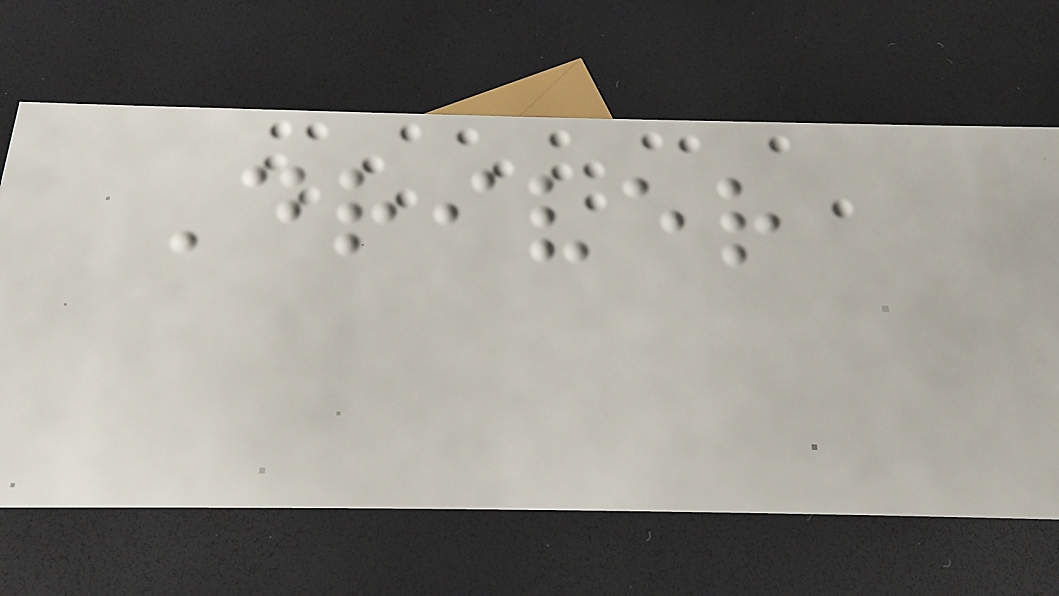Driver
